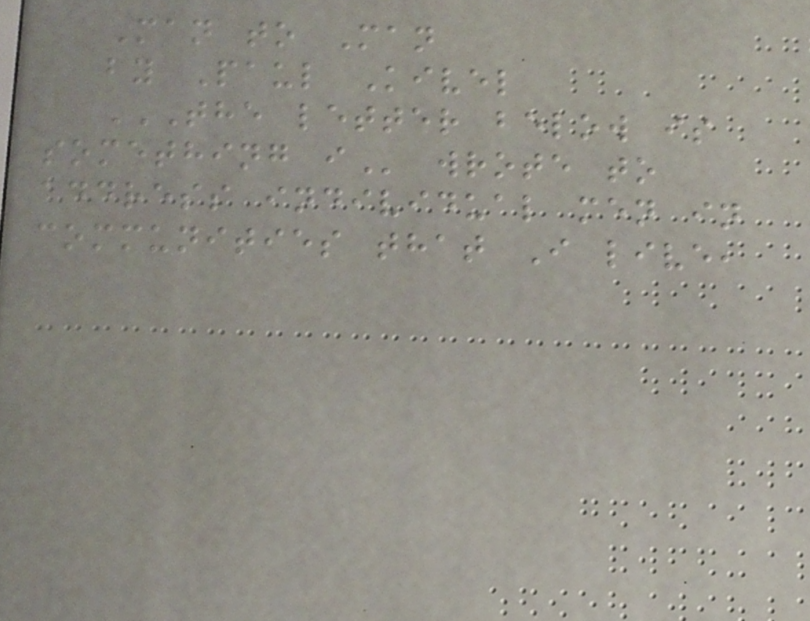Man to Man
by Paul Kivel
THE LETTER BELOW IS
SOMETHING I wrote to
address individual men in
communities that I live,
